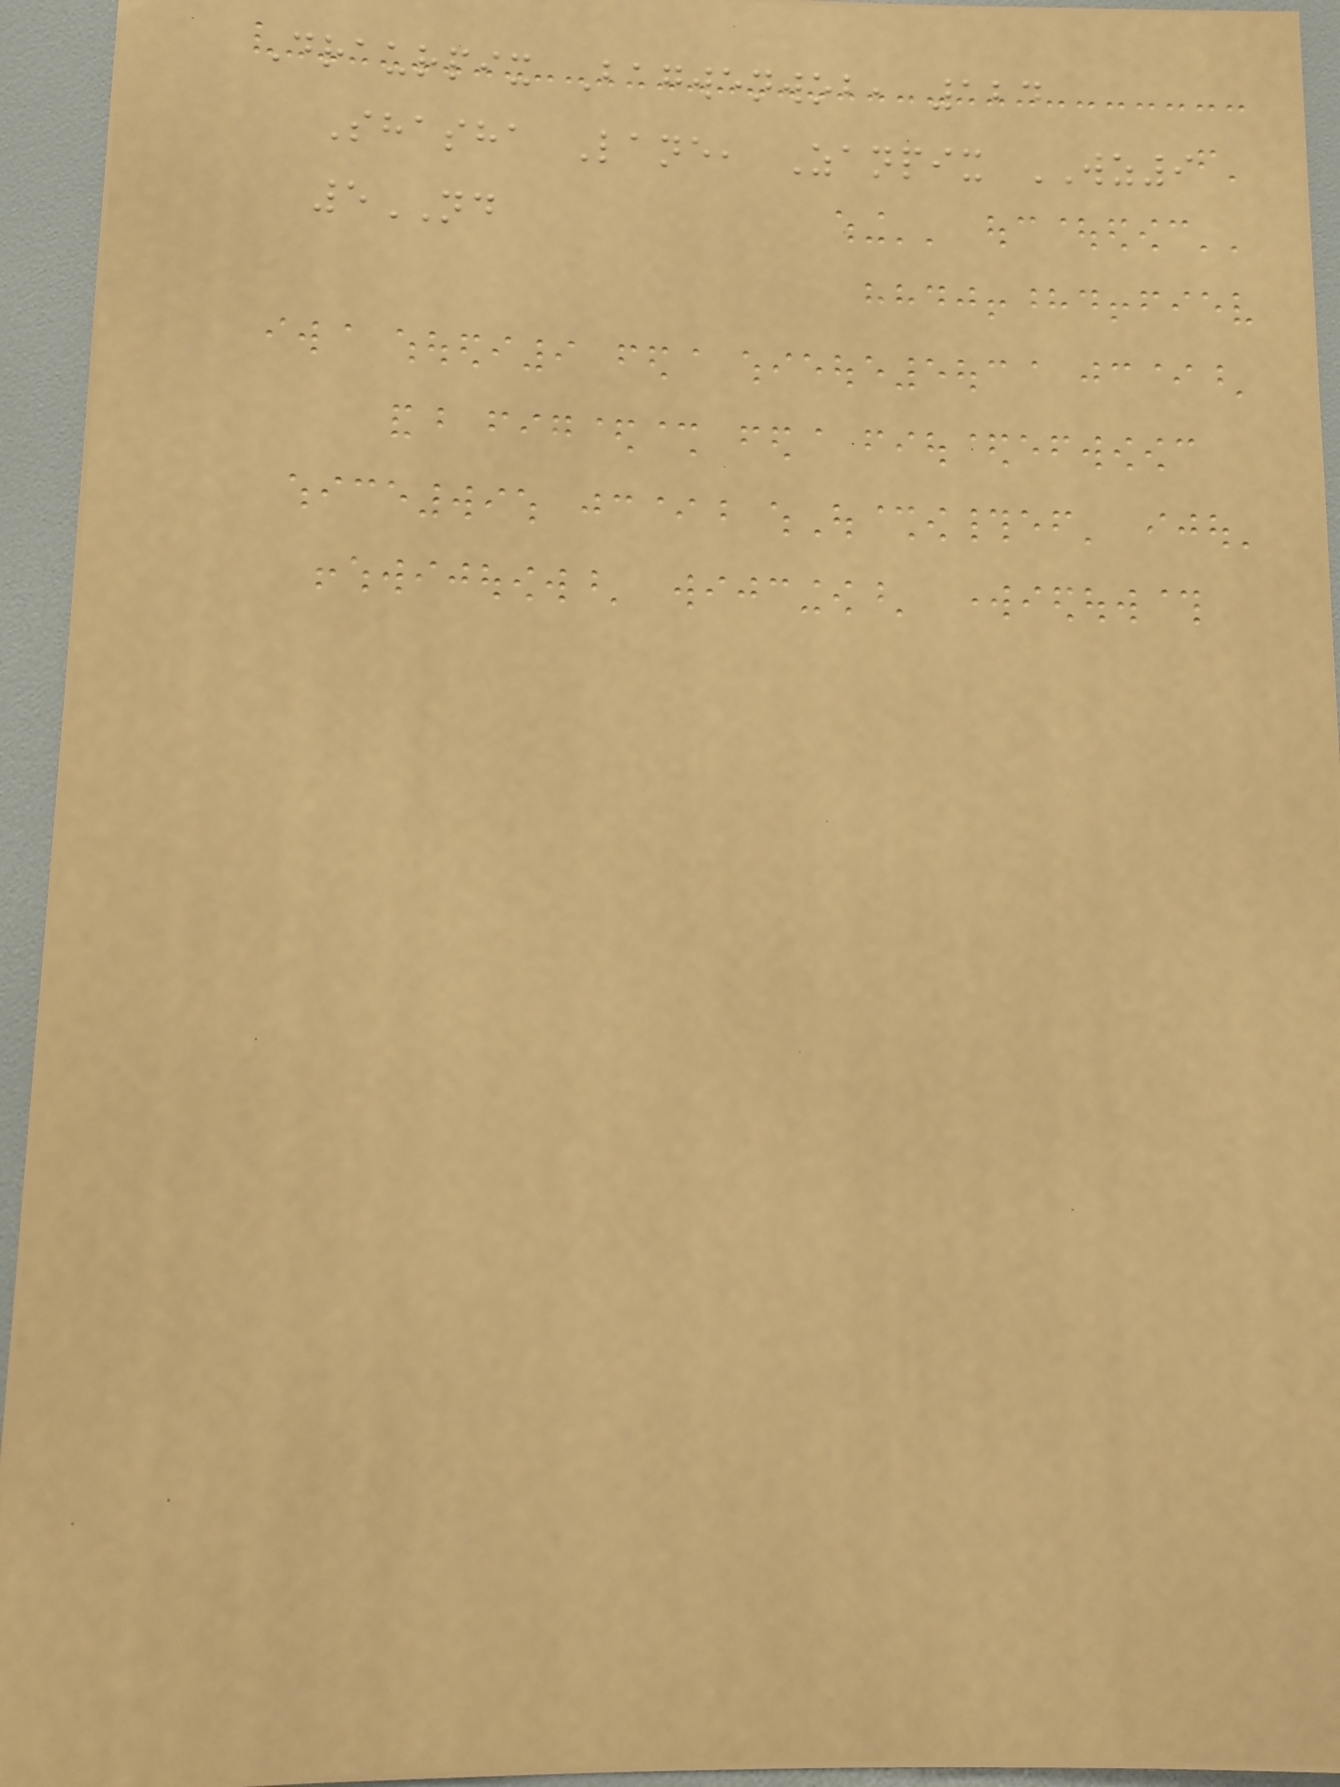Draurpix Bagwenwob, 124
Shasha Lane, Zanpix WZ9
5ND
